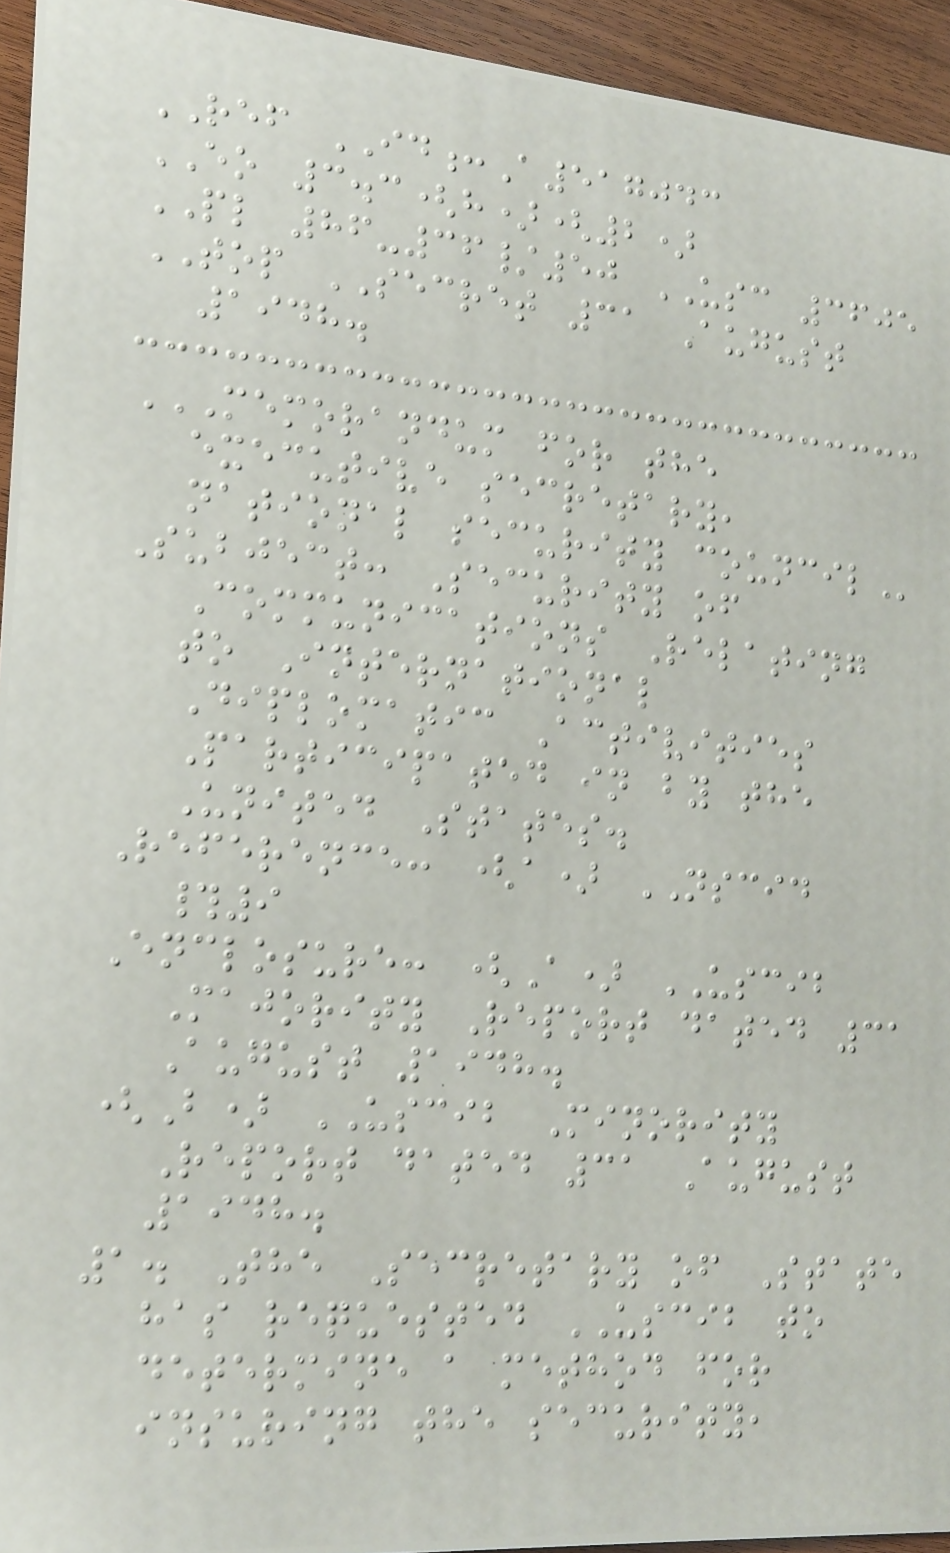REF ID:A517043
EO 3.3(h)(2)
PL 86-36/50 USC 3605
TOP SECRET 31 August
1948.
MEMORANDUM FOR THE
EXECUTIVE SECRETARY,
NATIONAL SECURITY COUNCIL
Subject: Security of
Communications Relating
to International
Diplomatic Activities
Participated in by the
United States.
Reference: (a) NSCID
#9
Enclosure: (A) USCIB
Majority Report dated 31
August 1948.
(B) USCIB Minority
Report dated 31 August
1948.
1. The Secretary of State
has requested USCIB to
determine a method for
insuring the security,
